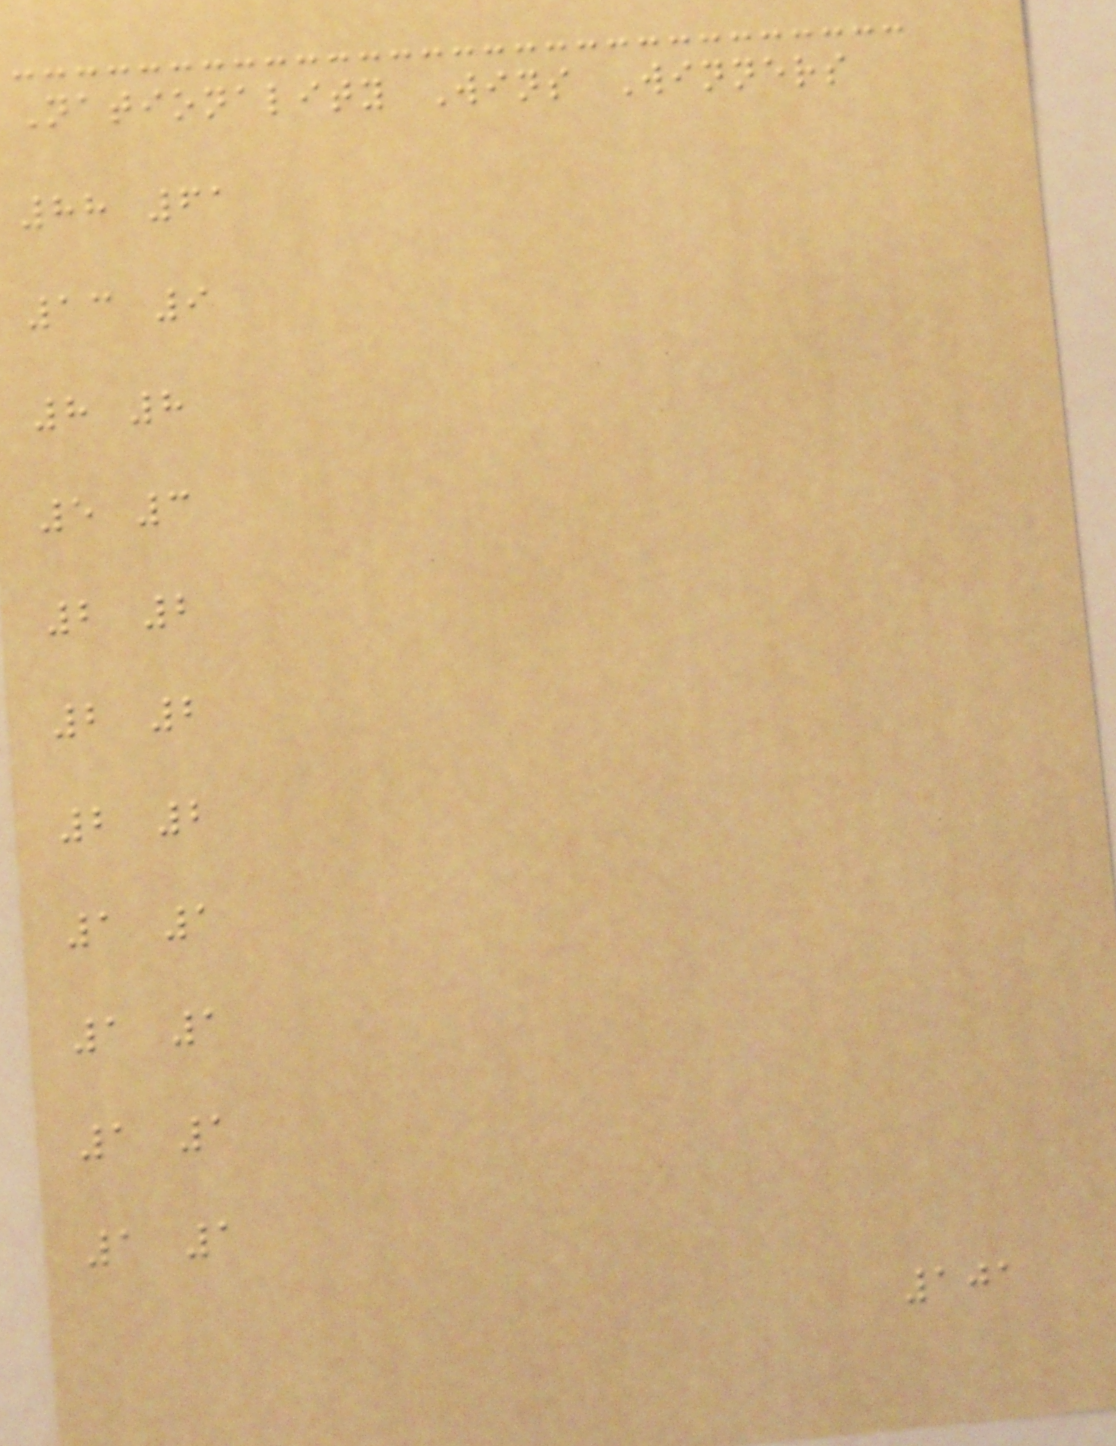Nationality Wins Winners
88 61
13 9
8 8
5 3
2 2
2 2
2 2
1 1
1 1
1 1
1 1
101
